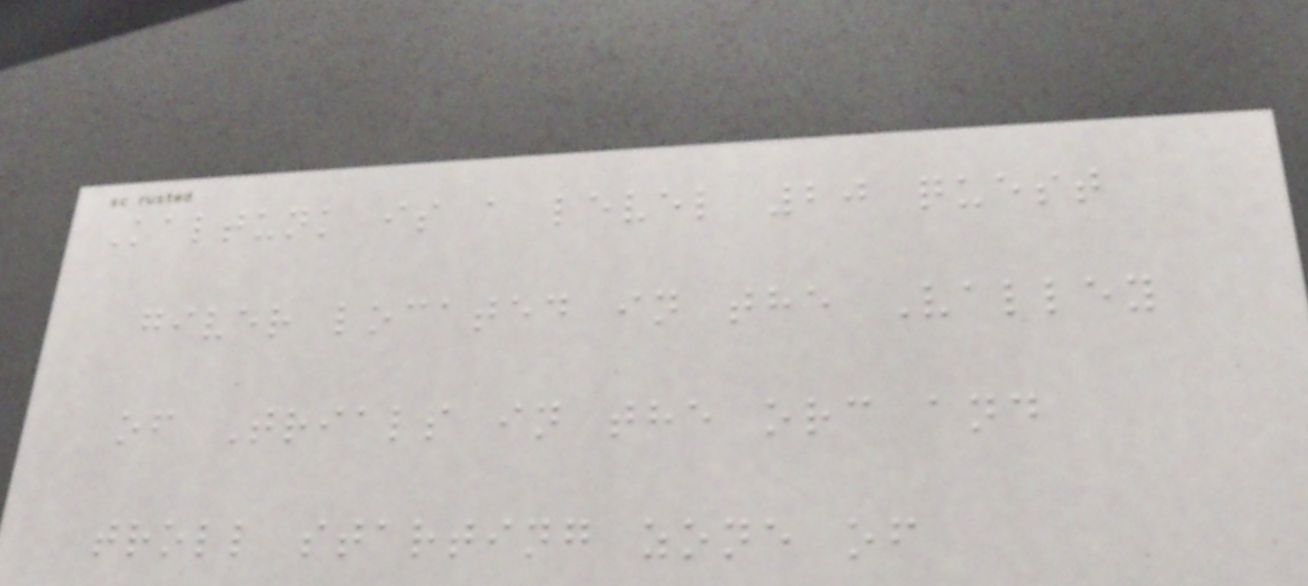Kaltunk is a level 20 quest
giver located in the Valley
of Trials in the orc and
troll starting zone of
